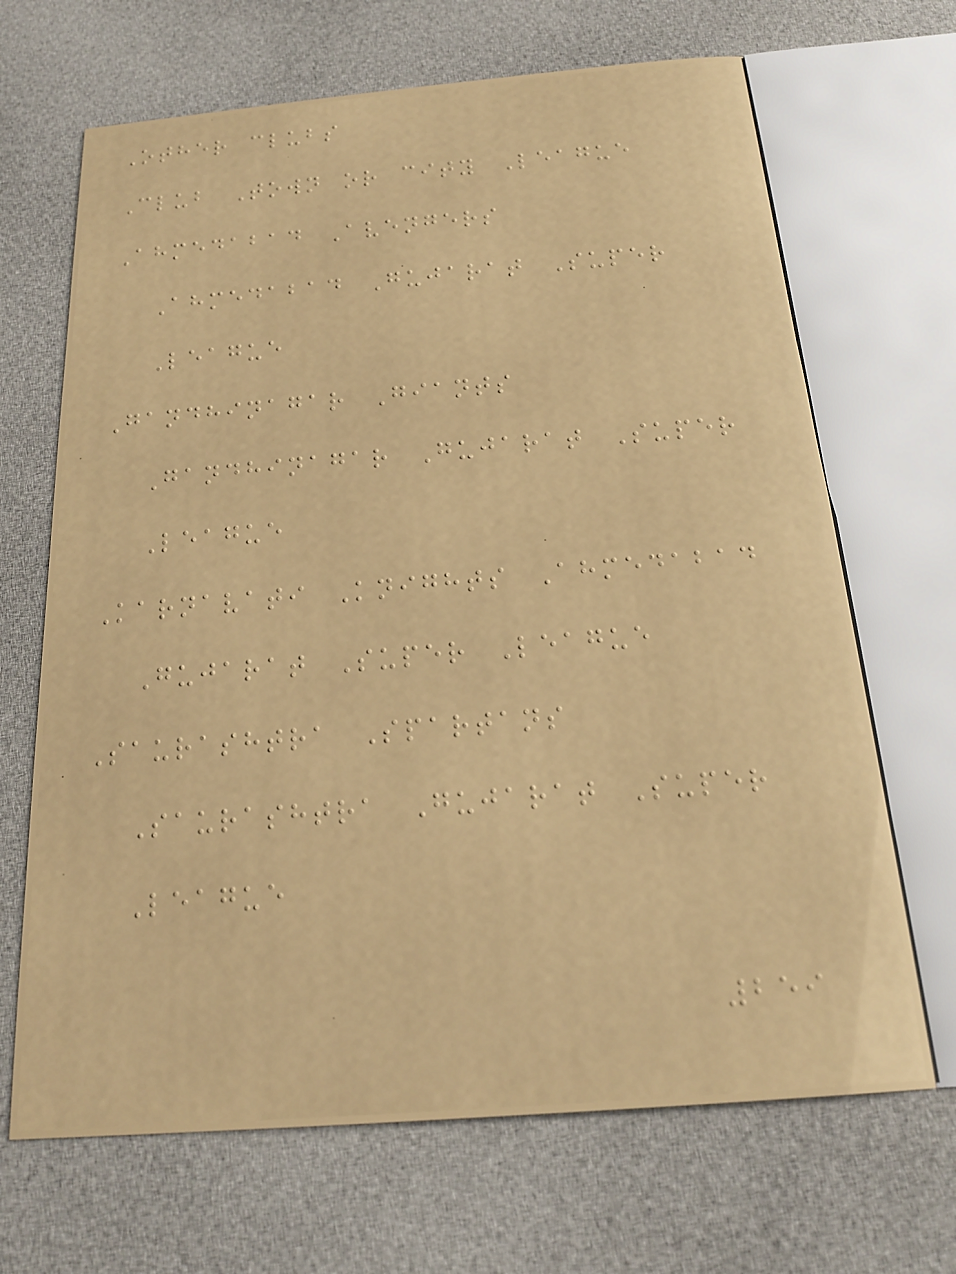Other clubs
Club Town or city League
Ahmedabad Avengers
Ahmedabad Gujarat Super
League
Gandhinagar Giants
Gandhinagar Gujarat Super
League
Karnavati Knights Ahmedabad
Gujarat Super League
Saurashtra Spartans
Saurashtra Gujarat Super
League
259
